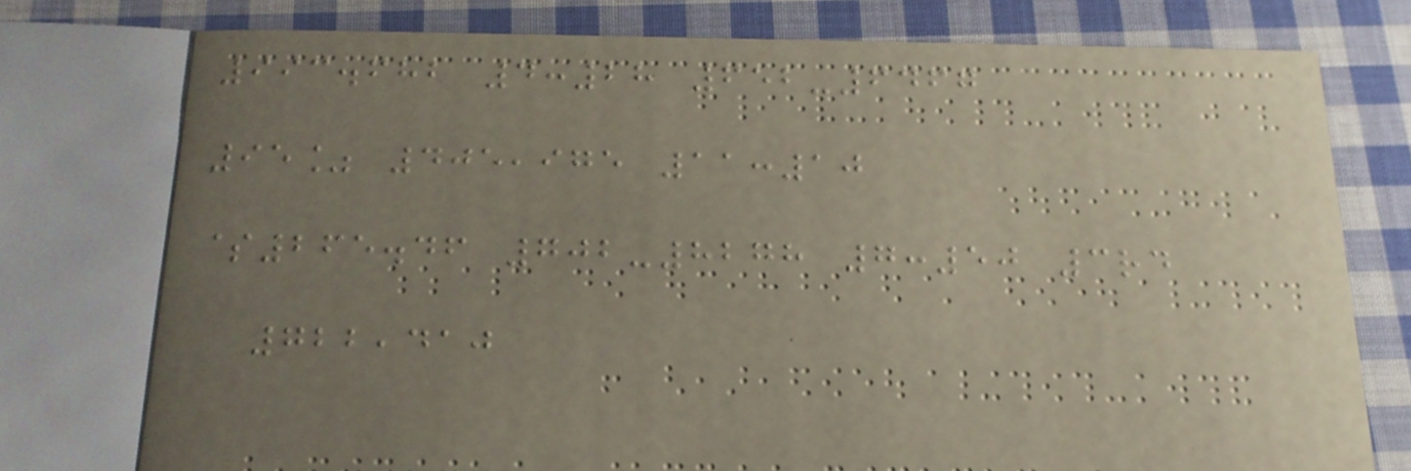993.682 4:28 652-6467
95% 405,975 11:10
$265.46 702-8278 7:50 3rd
722,410
